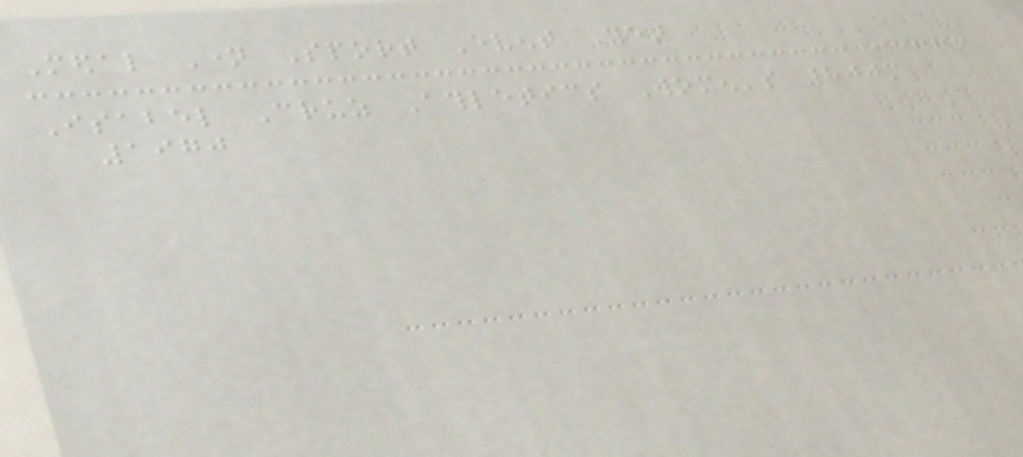Medal Name Sport Event Year
Isabel Cruz Athletics Women's 800m
1970
